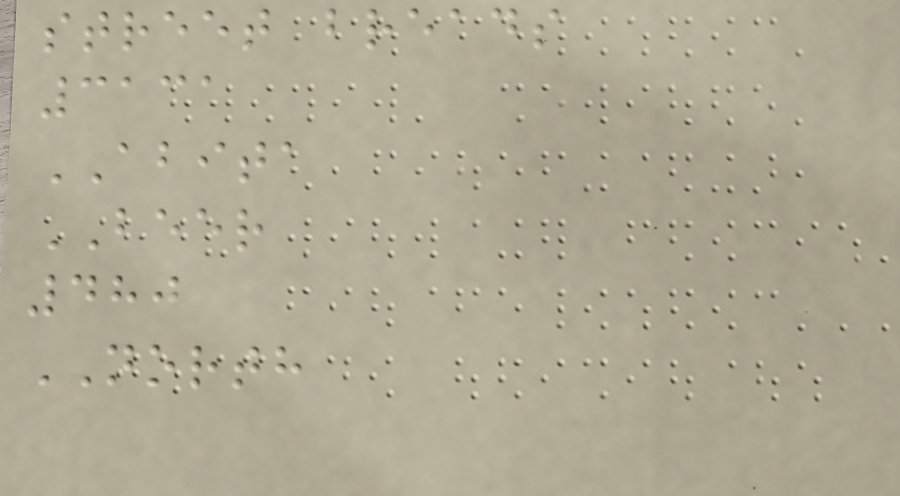street breads
3131
ABITA
BEER
480
NORTH
